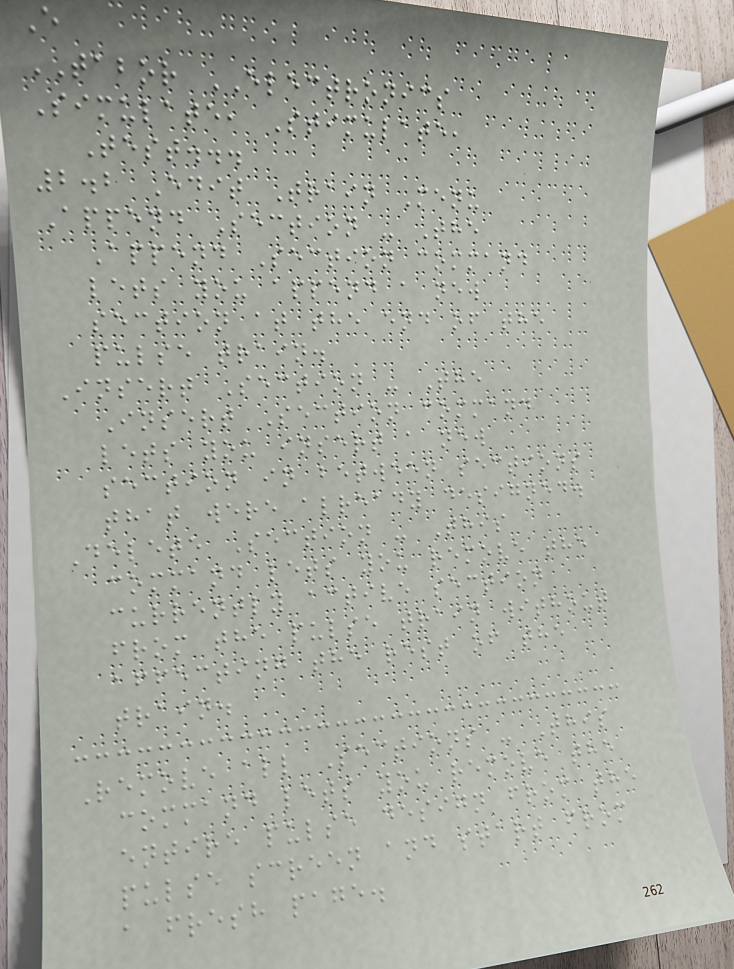E
TABOR ELECTRONICS
Simulate, Stimulate,
Test...
2.2 Edit Train Menu
Append Section - The
Append Section command
lets you append a new
section at the end of the
pulse train.
Insert Section - The
Insert Section command
lets you insert a new
section in between sections
that were already designed.
Delete Section - This
command lets you remove the
currently active section
from the pulse train without
affecting the rest of the
train.
Remove all Sections - This
command lets you remove the
entire pulse design from the
pulse screen and start from
a fresh page.
